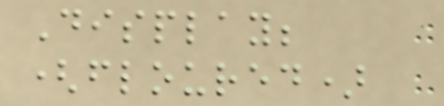Display;
(floured)
